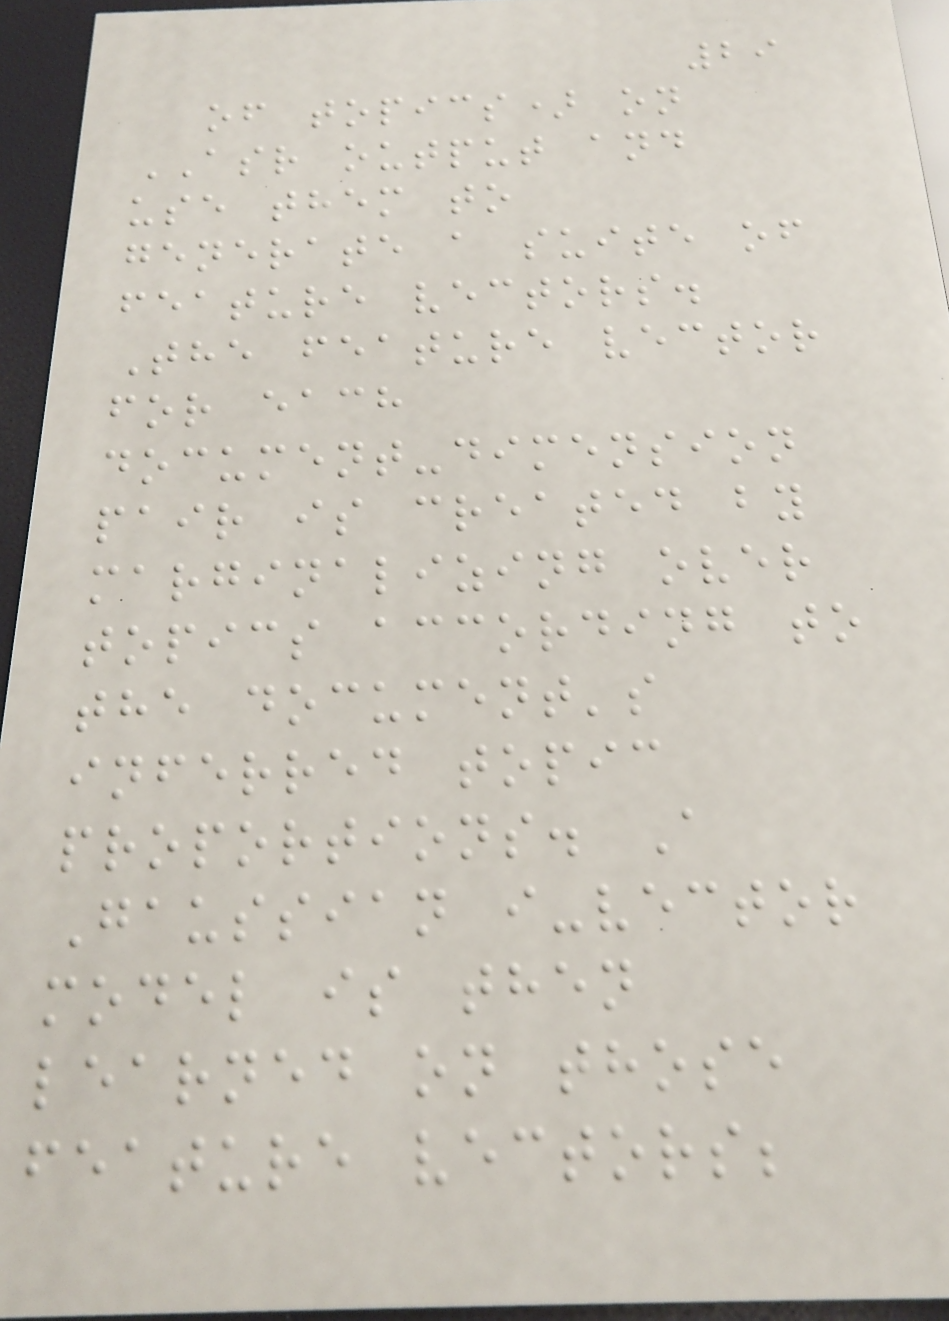29
of topics) on
ASR output and
use them to
generate a suite of
feature vectors.
The feature vector
for each
document-dimension
pair is created by
marginalizing over
topics according to
the document's
inferred topic
proportions. A
Gaussian i-vector
model is then
learned on those
feature vectors;
